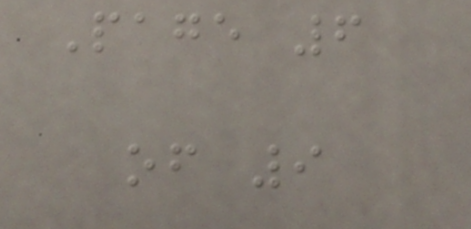Page 6
of 9
